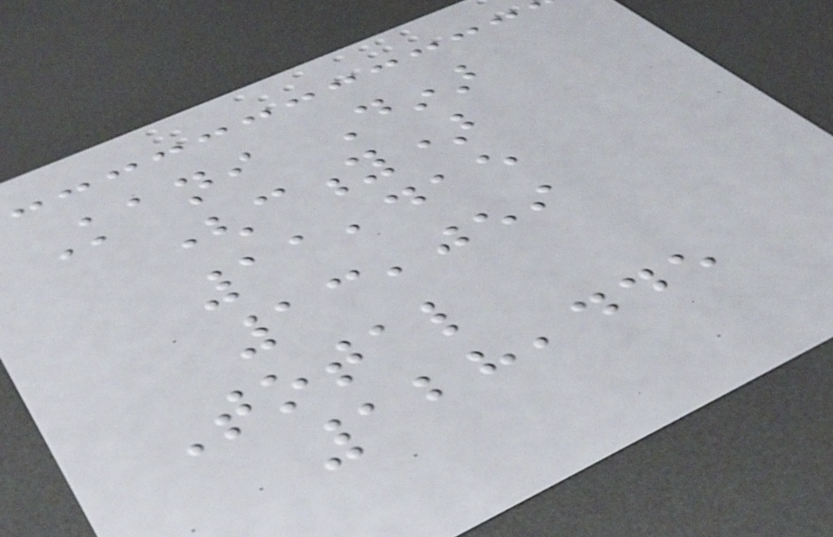Kani Dinar
(city)
11,415
13,059
Total
128,445
